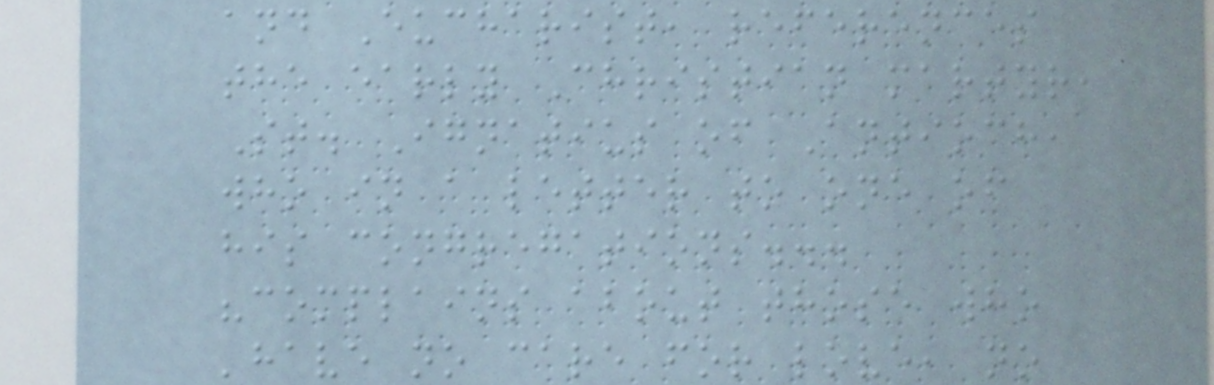and Eucharist, references
the early Christian martyr,
St. Ignatius of Antioch,
who in a letter to one of
his congregations...
"complains about those who
'have no care for love, no
